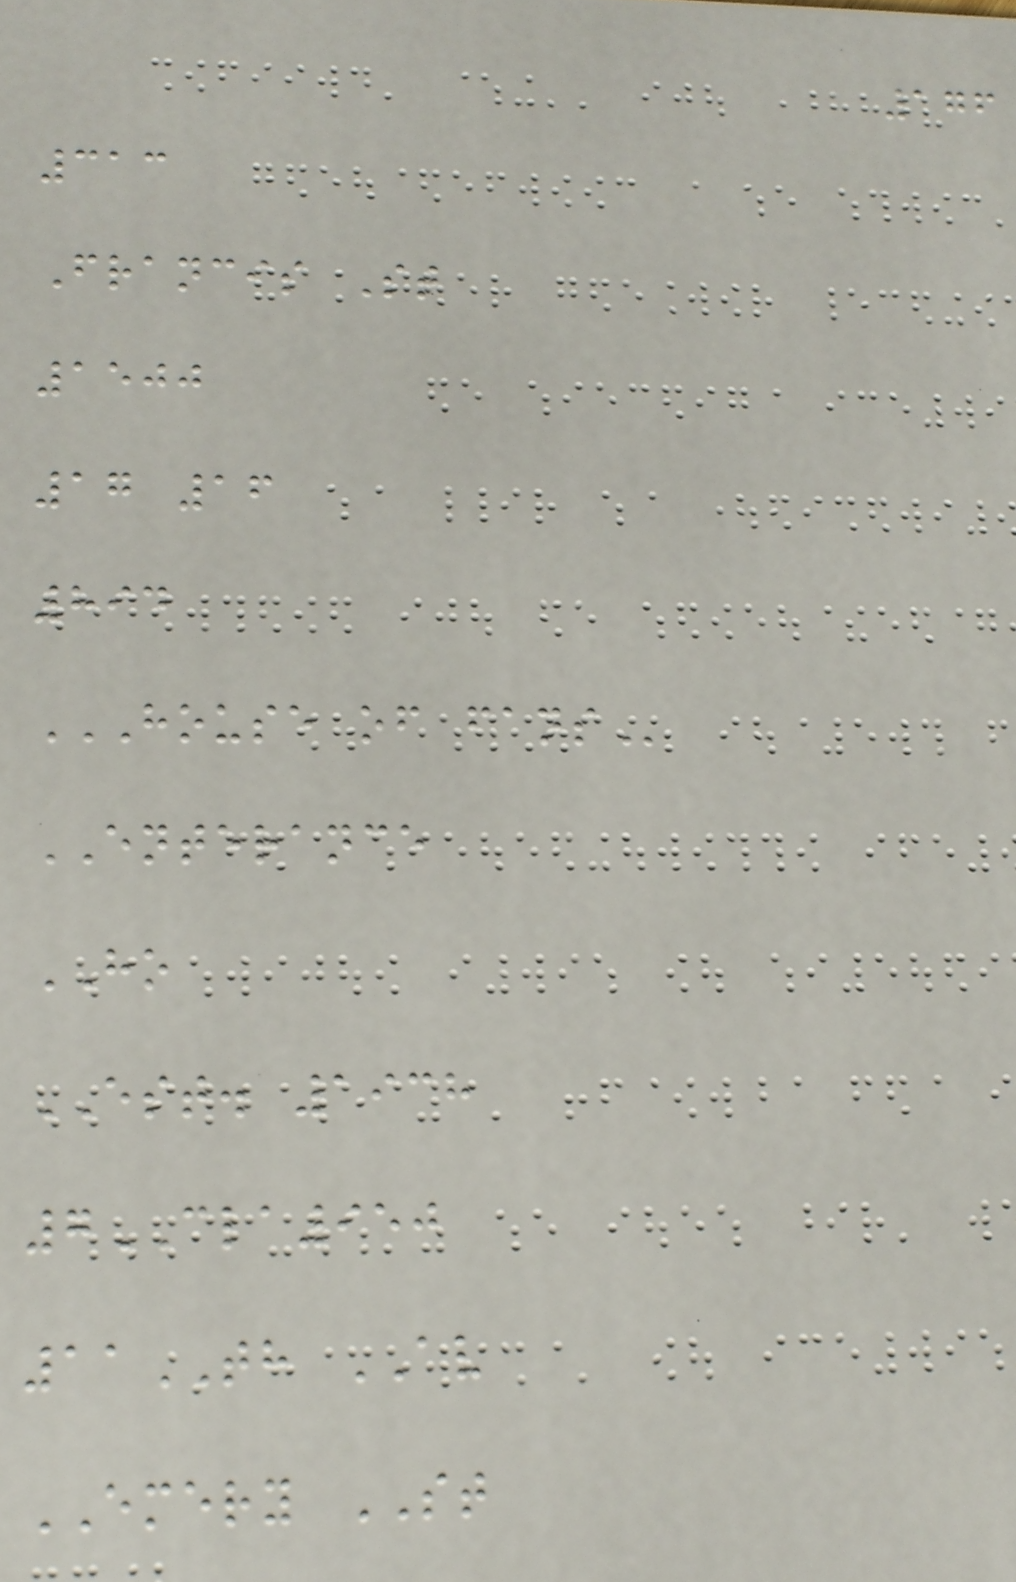176
313
Francis St
1500
17 16
894
HOUSE OF FANS
ENTERANCE
HO
EST. 1938
7CLA950
11TH AV
EMERY ST
